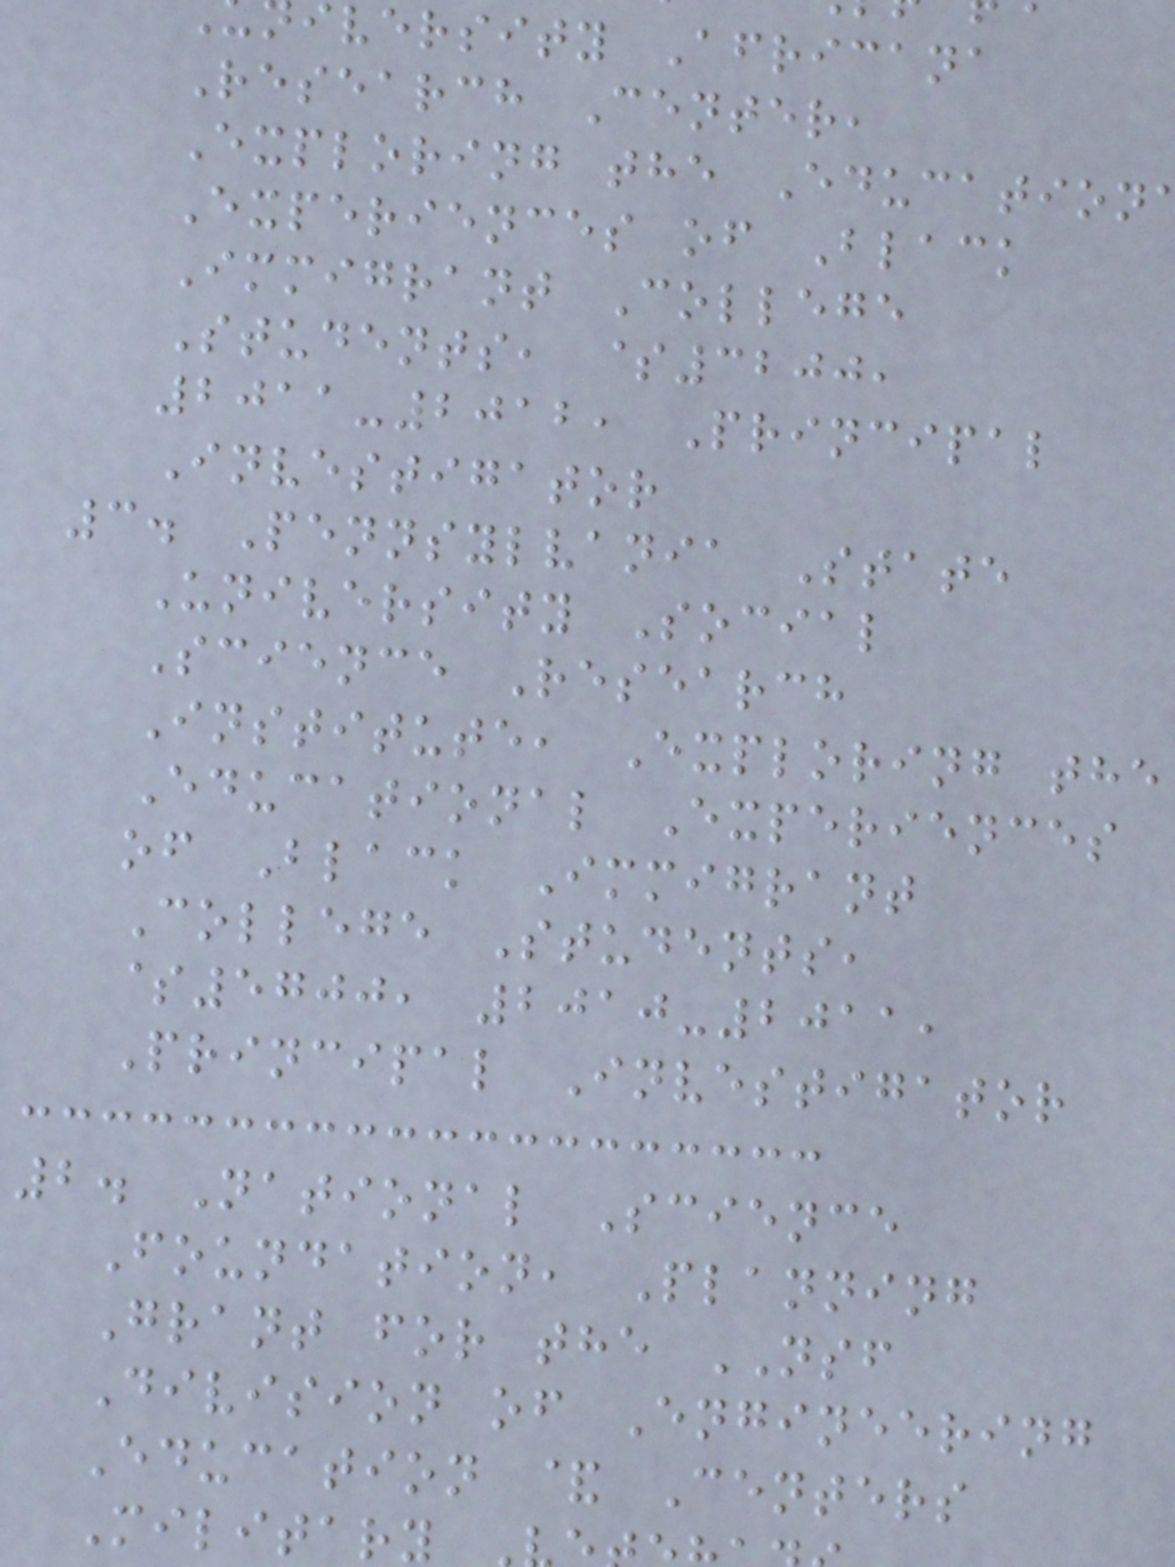iversity Africana
Research Center,
Exploring the Education
Experiences of Black
Immigrant College
Students, $3200,
2011-2012, Principal
Investigator
3. Pennsylvania State
University Social
Science Research
Institute, Exploring the
Educational Experiences
of Black Immigrant
College Students,
$5700, 2010-2011,
Principal Investigator
2. National Science
Foundation, Planning
Grant for the NSF
Division of Engineering
Education & Centers
Military
